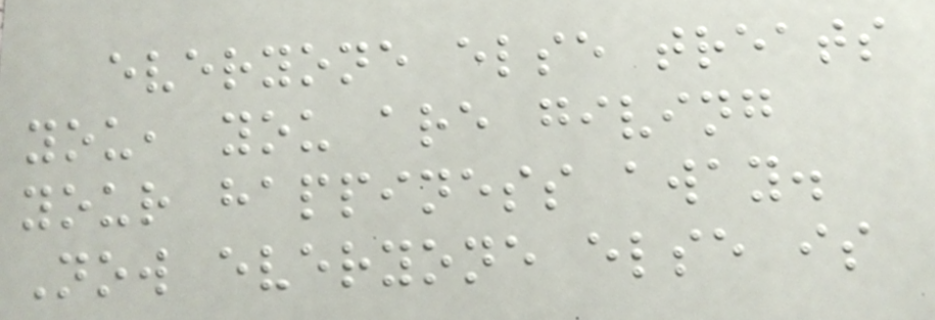everyone else treats
you, you are giving
your happiness away.
Now everyone else is
